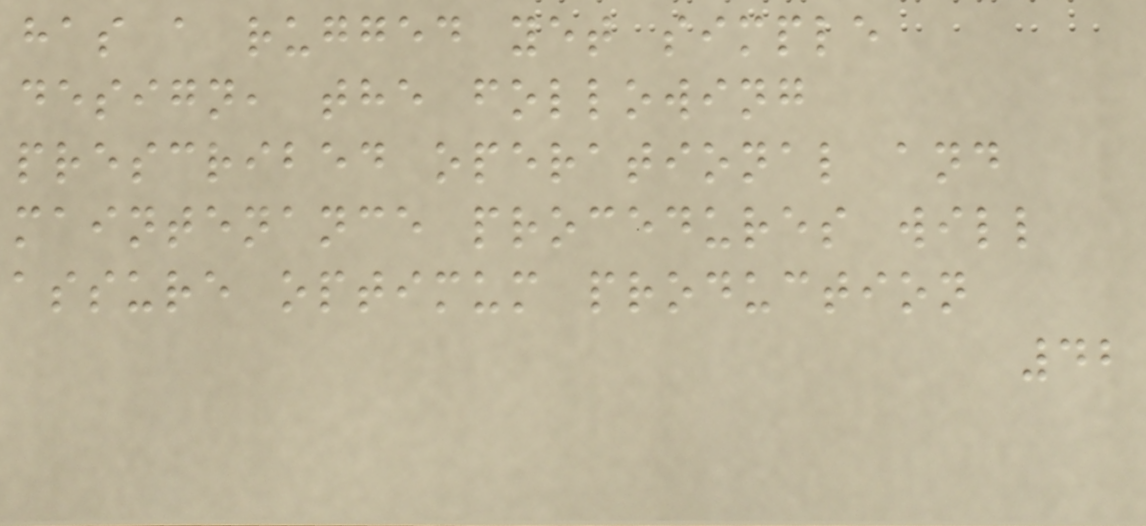has a rugged yet simple
design, the following
prescribed operational and
maintenance procedures will
assure optimum production
42
